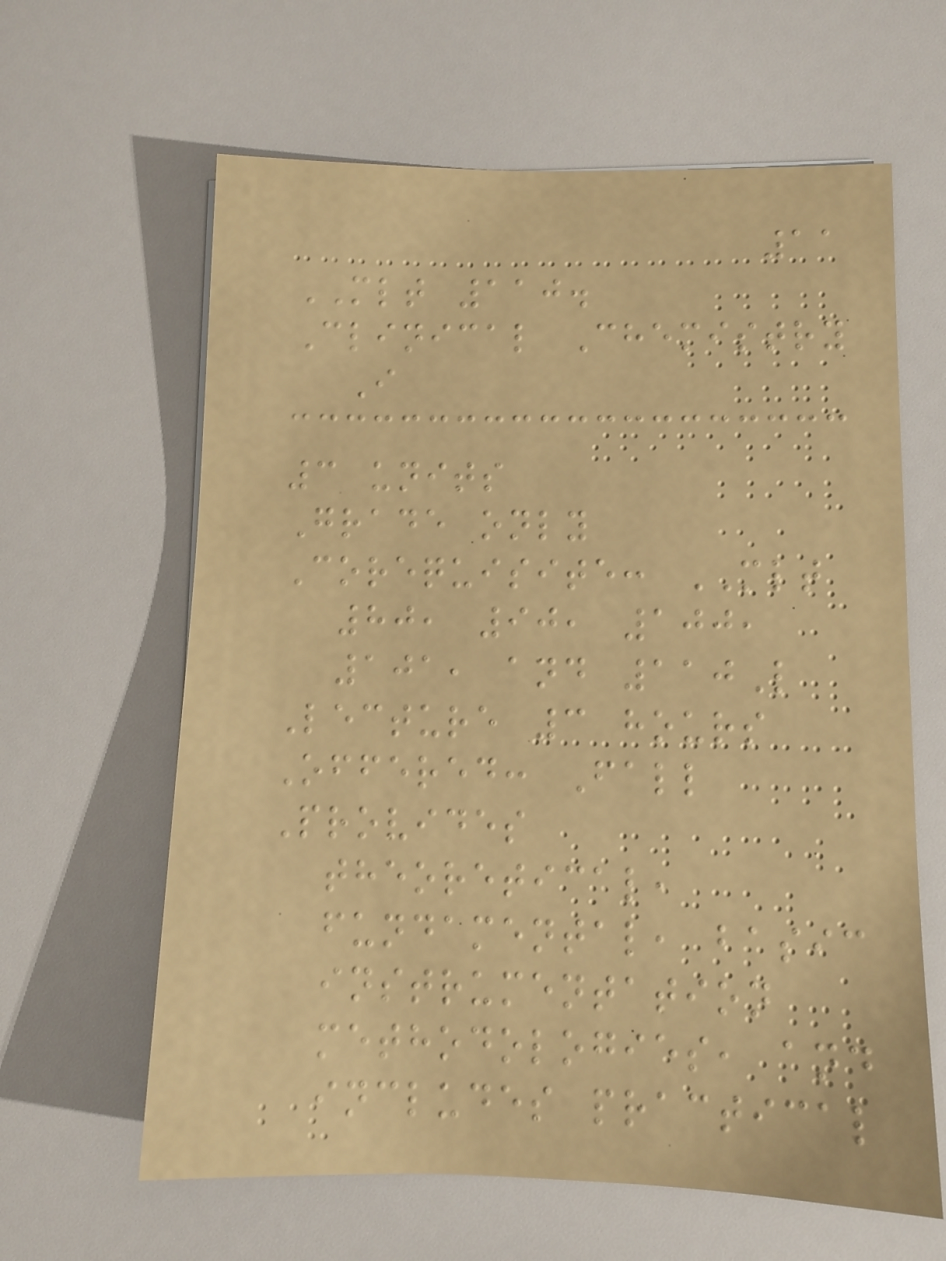11
MLT 110.
Clinical Chemistry
I
3 units
Grade only
Corequisite: MLT
80, 90, 100,
101, and 110L
Lecture 3 hours
Offered: Fall
Provides
theoretical,
fundamental, basic
instrumentation
methodologies, and
includes practical
